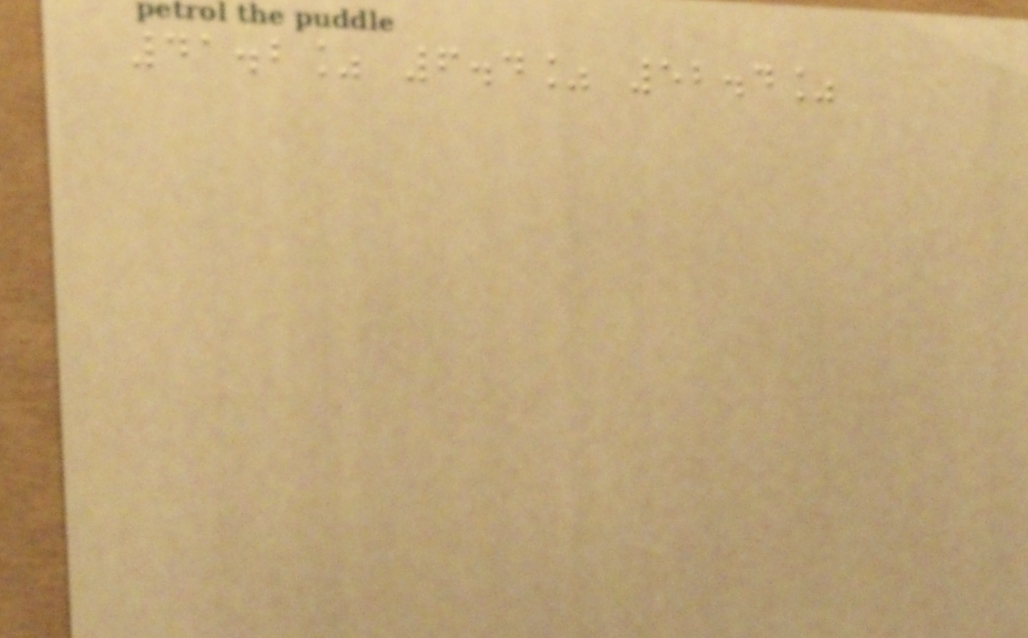41.2% 6.4% 52.4%
